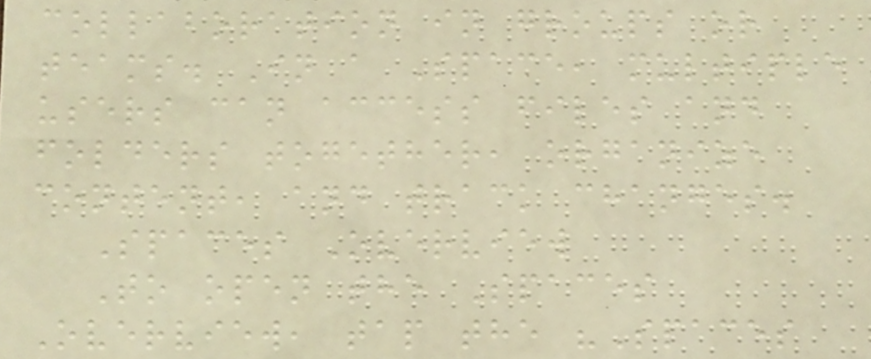collaboration in groups or
teams. In a Space, multiple
users can access files and
folders together, organize
content, and track changes.
Spaces Overview
To open the Spaces
Overview, tap the "Spaces
